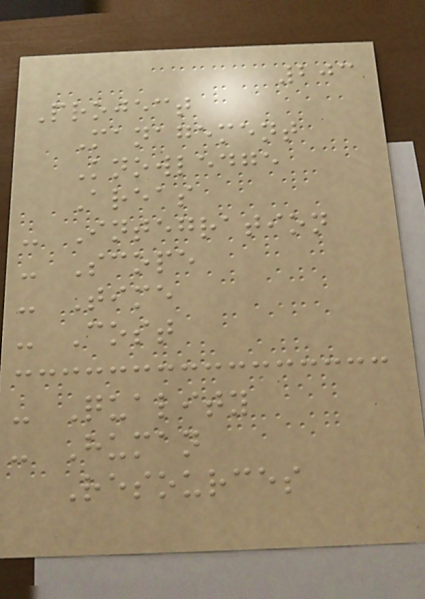203
Project
Management
Knowledge
Areas
- Integration
- Scope
- Time
- Cost
- Quality
- Human
Resources
